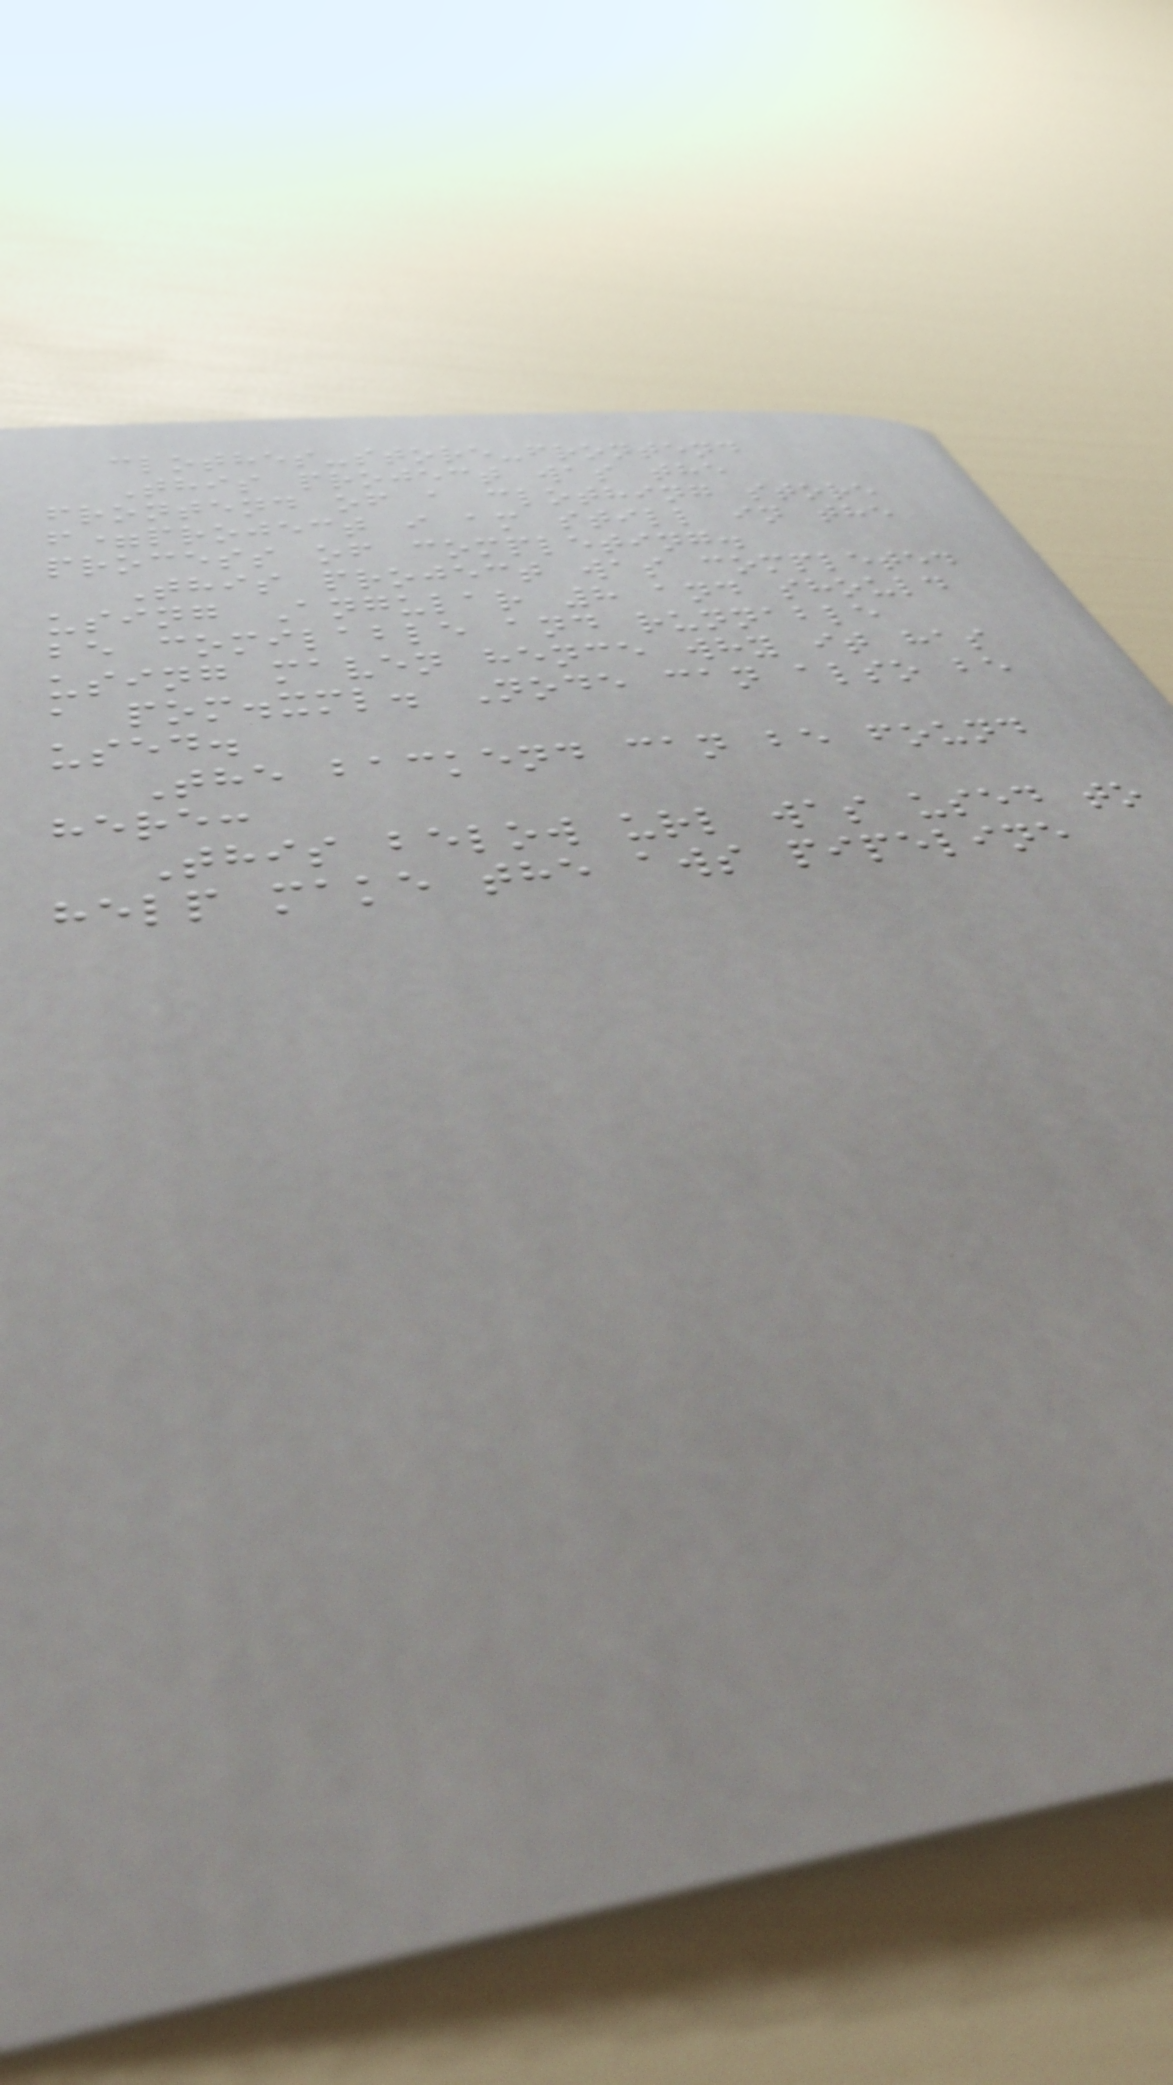clothes-store-frontend
This project was the
frontend of a clothing store
f=project i am still in the
process of completing.
This project was completed
using Angular 8 and should
be comilable and runnable
using maven hence why it has
a pom.xml. Node can also be
used.
The backend can be found
here:
This below url was used to
help make the aws pipeline
